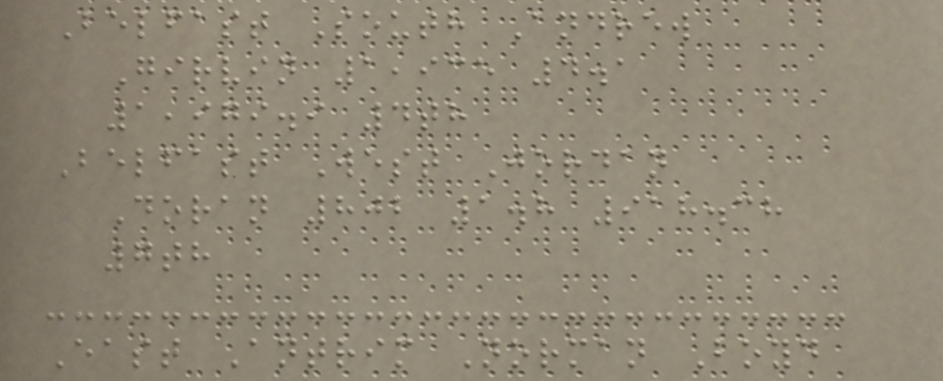Belfast South Andrew
Girvin 1,935 4.1
1,979.9 4th
Belfast West Jordan
Doran 802 1.8 918.38
7th
East Antrim Norman Boyd
